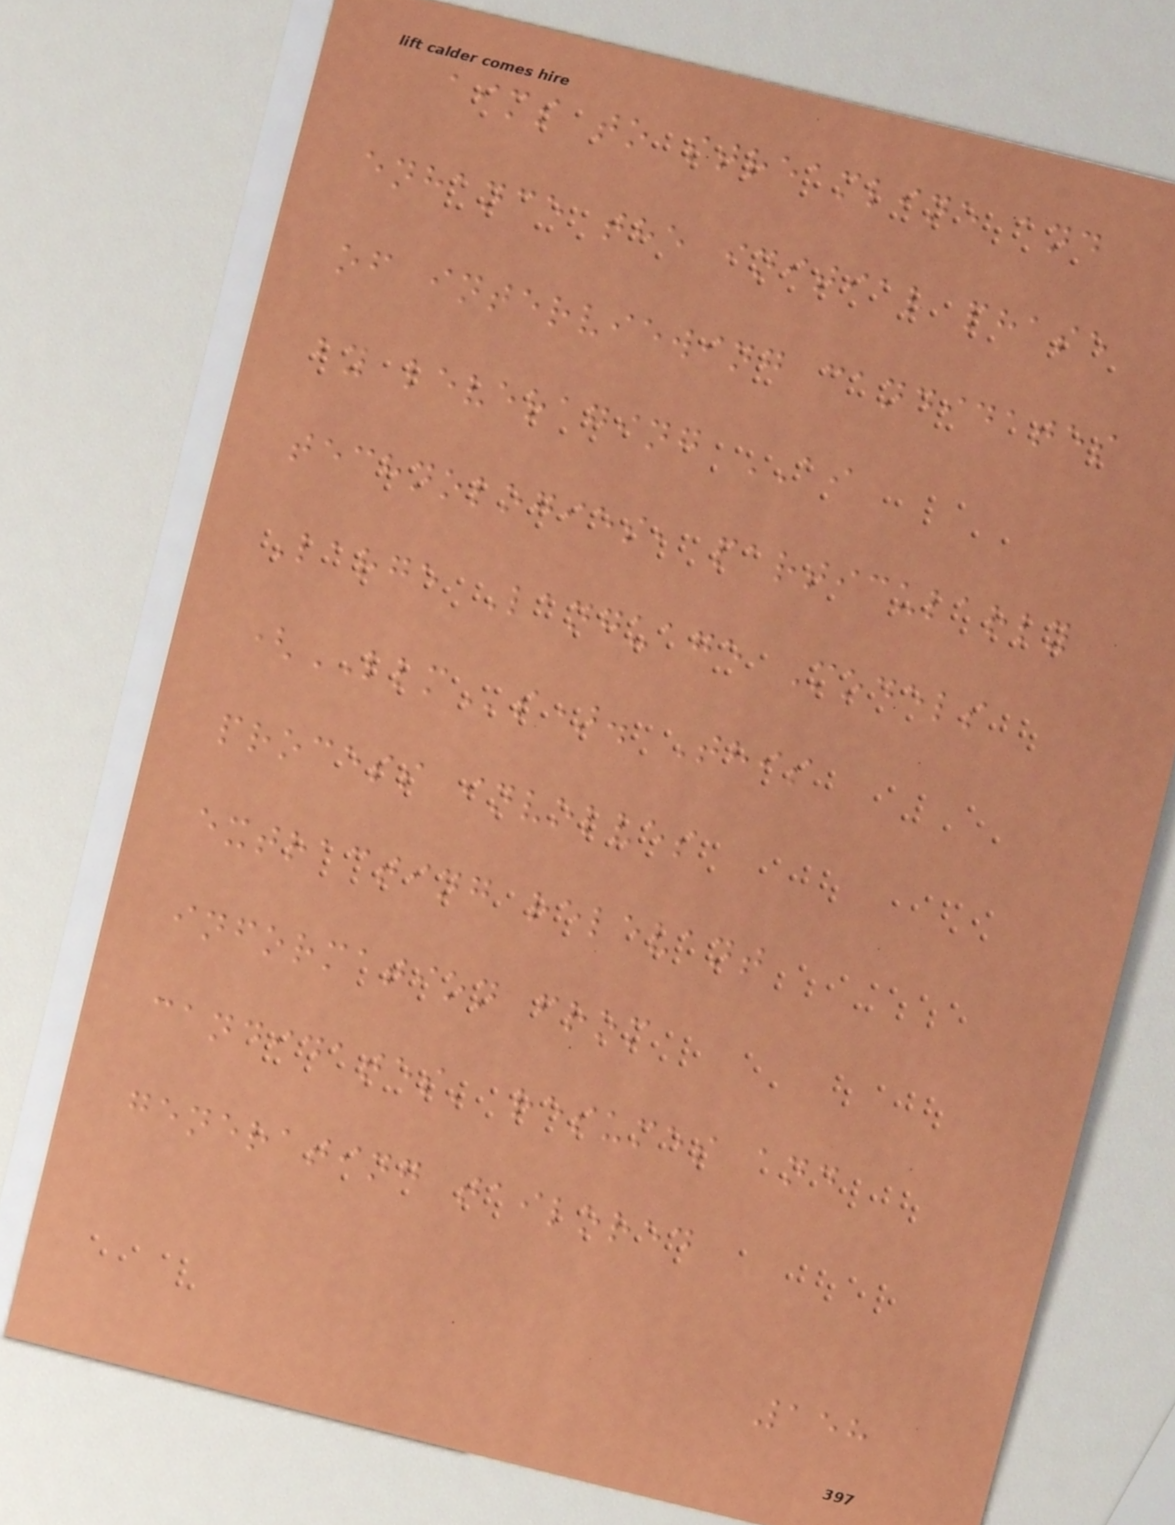aims to streamline and
enhance the initial phase
of interviewing candidates
by leveraging AI
technologies, particularly
Large Language Models
(LLMs). This
process involves
extracting relevant
information from
candidates' resumes and
generating tailored
158
